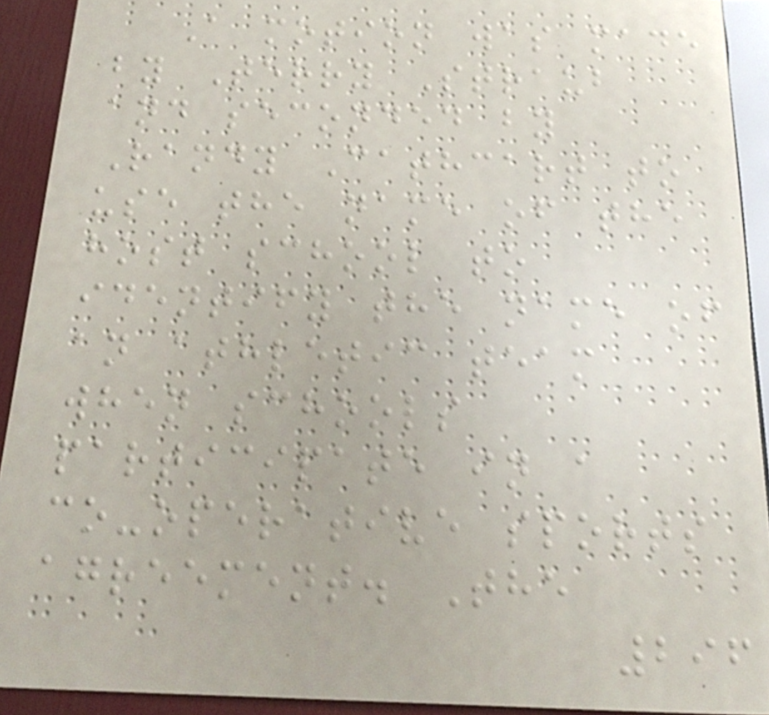A motion was made
by Terry Straub
and seconded by
Randy Cathcart to
use the name of the
host school to
identify the name of
an athletic team
when schools
participate in a
co-operative sports
agreement. The
296
